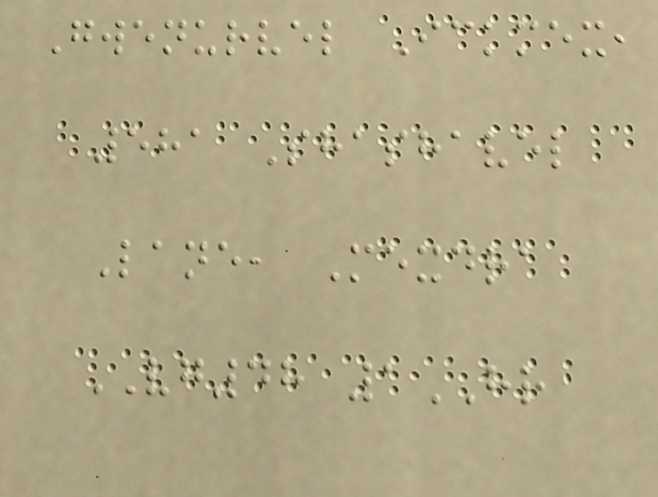Gwenurvel Ickmex,
581 Shashavel
Lane, Mexdra
VG48 1HR
